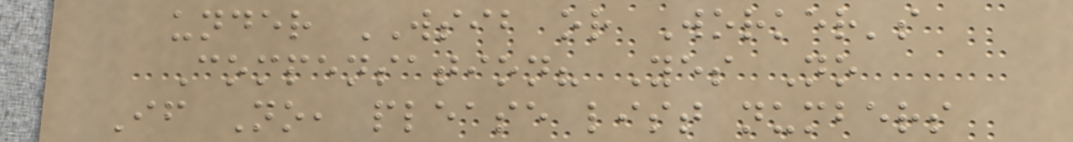under WSIB or Worker's
Compensation? Yes No
If No, please list numbers
